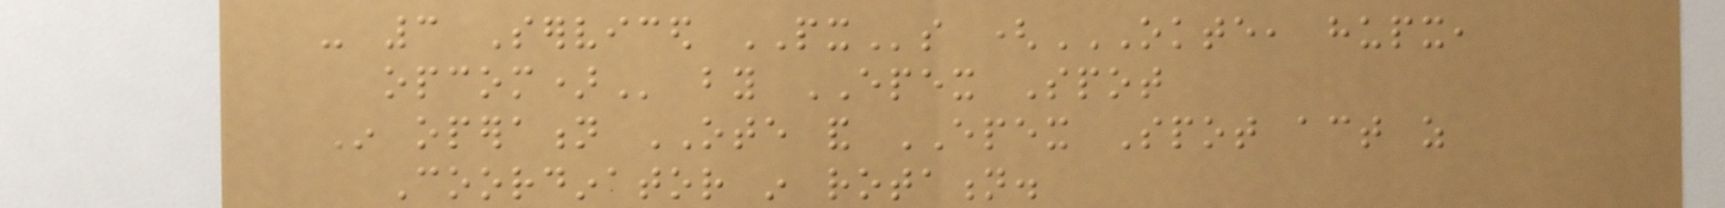- 3 Serviced PXs (OKTE, HUPX,
OPCOM) by EPEX Spot
In operation OTE and EPEX Spot act as
Coordinator in rotation.
